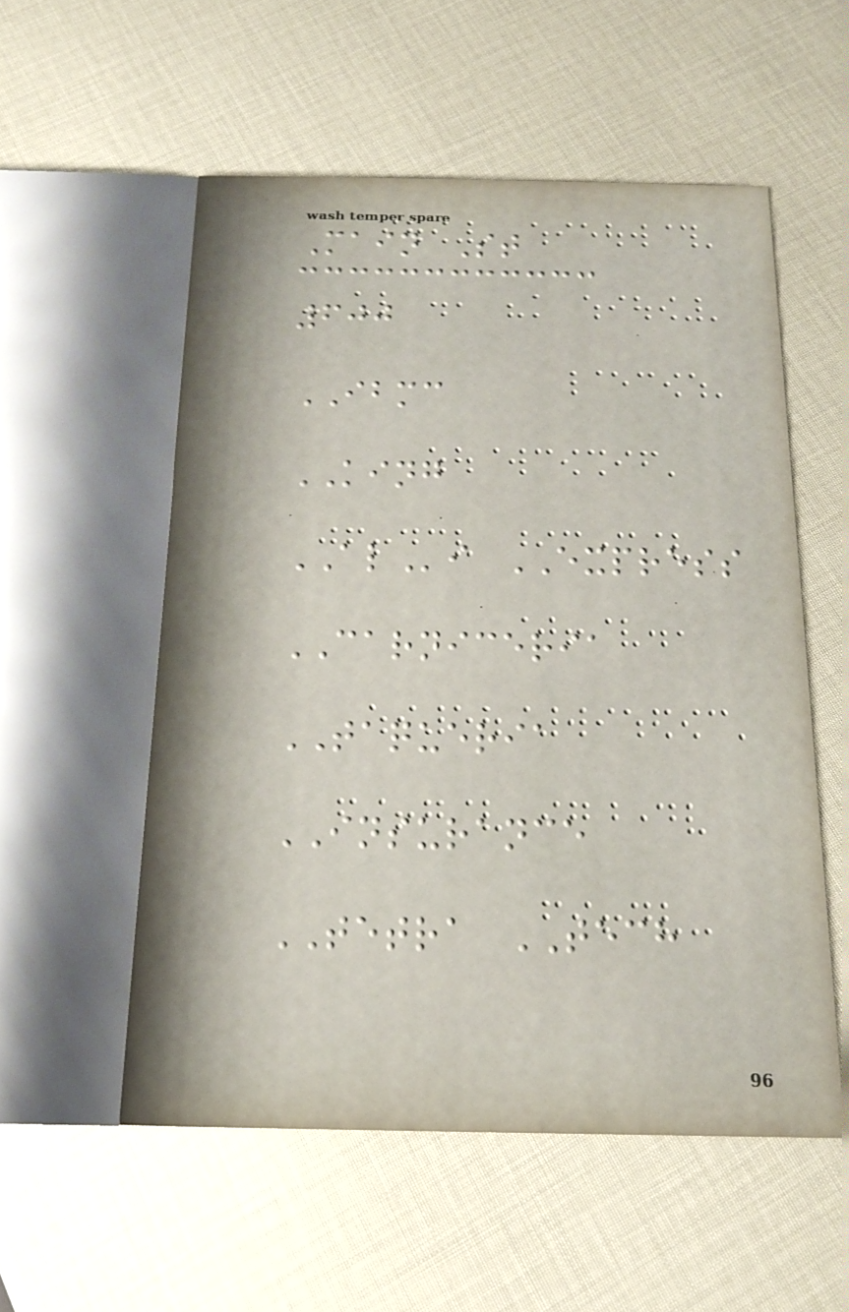Main St
600
IBMC
KING
ALi EXPRESS
CARNICERIA
TAQUERIA
INSURANCE
TETRA TECH
